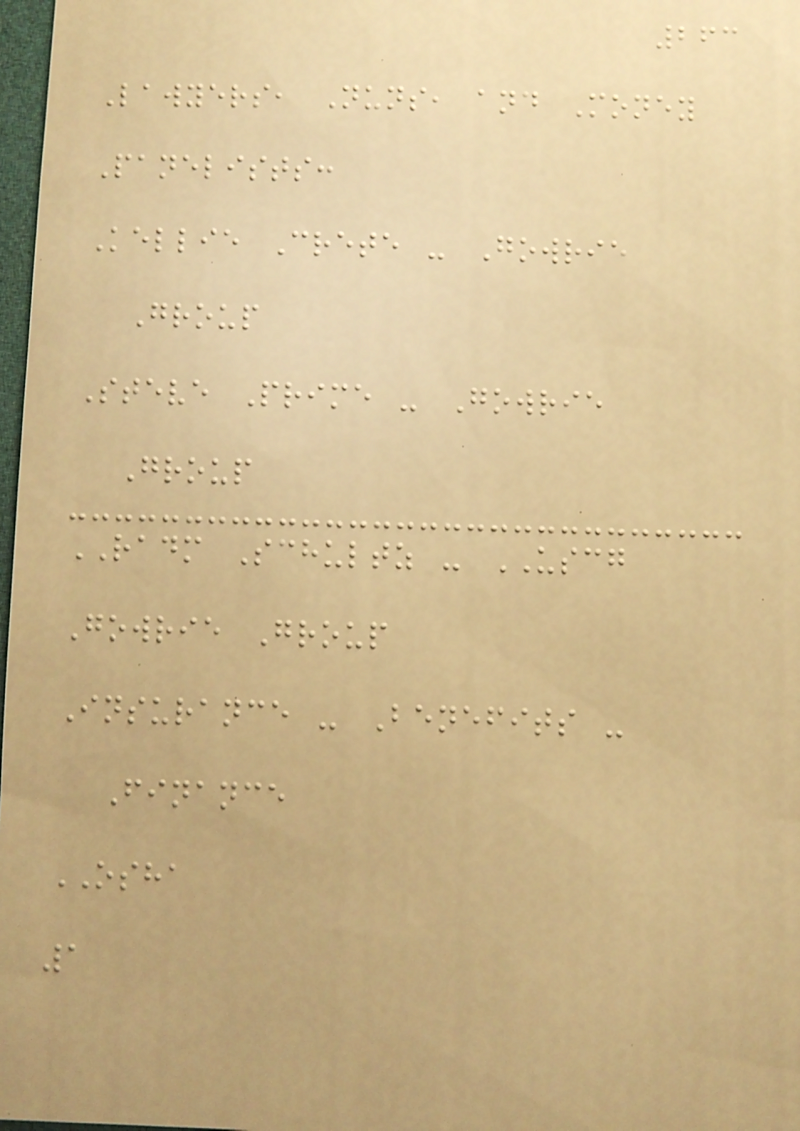263
Lawyers, Nuns, and Money
Panelists:
Kellie Crete - Gowrie
Group
Steve Prime - Gowrie
Group
RADM Schultz - USCG
Gowrie Group
Insurance - Benefits -
Finance
OSHA
1
